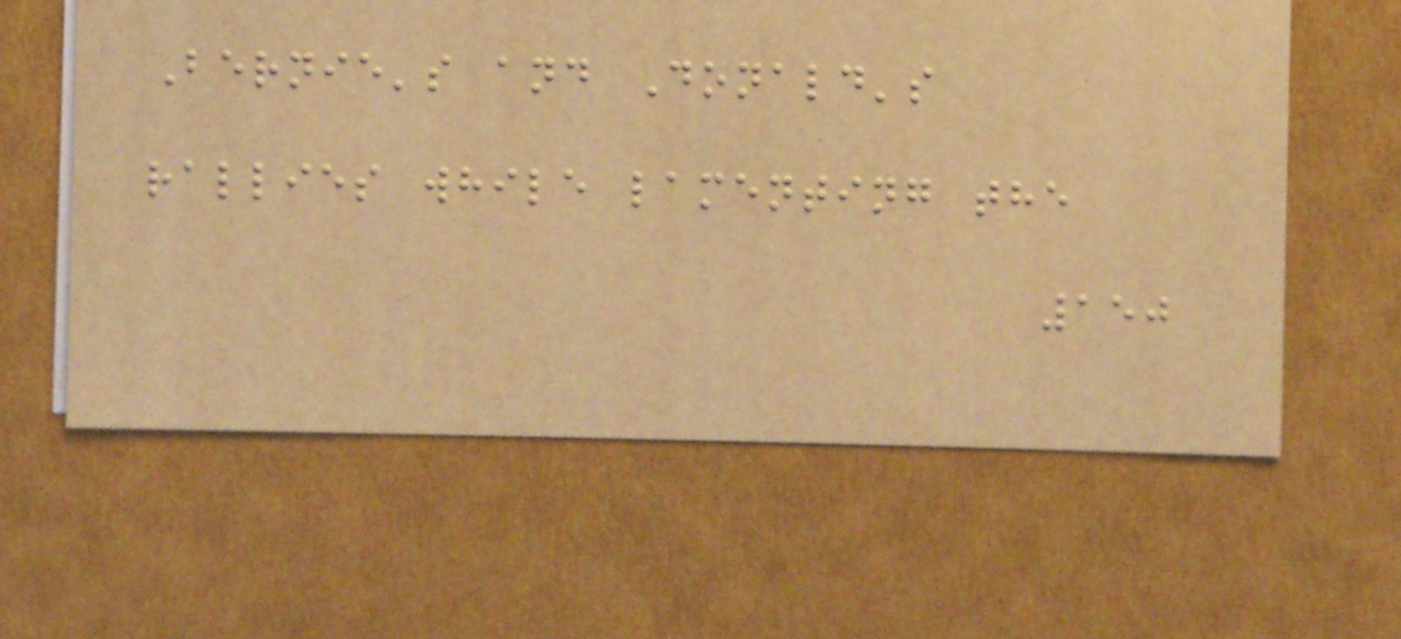Bernie's and Donald's
rallies while lamenting the
150
